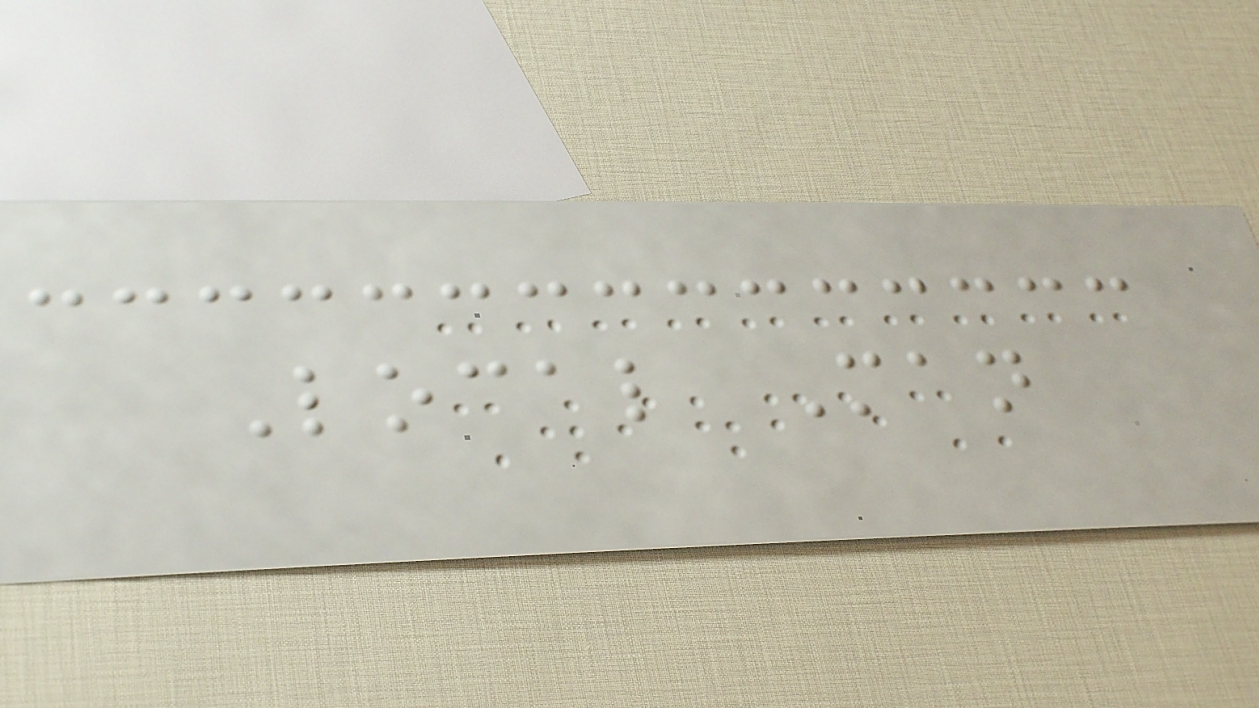Local Man
